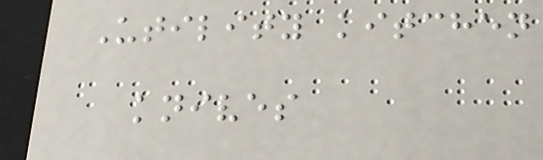Utility kitchen
knives
